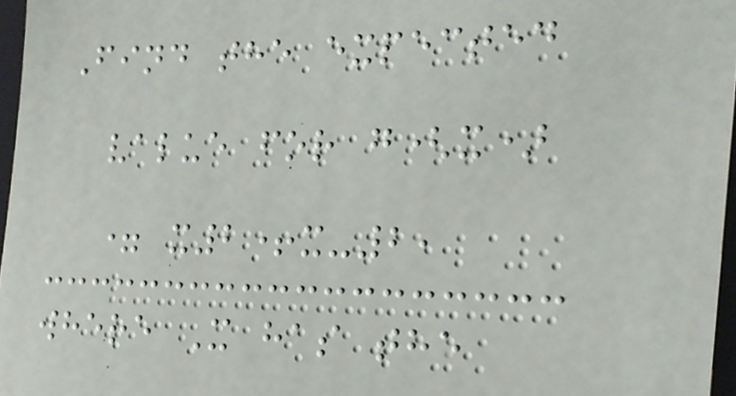Find the expected
value for g(x)
= x2+x-2,
where X has the
